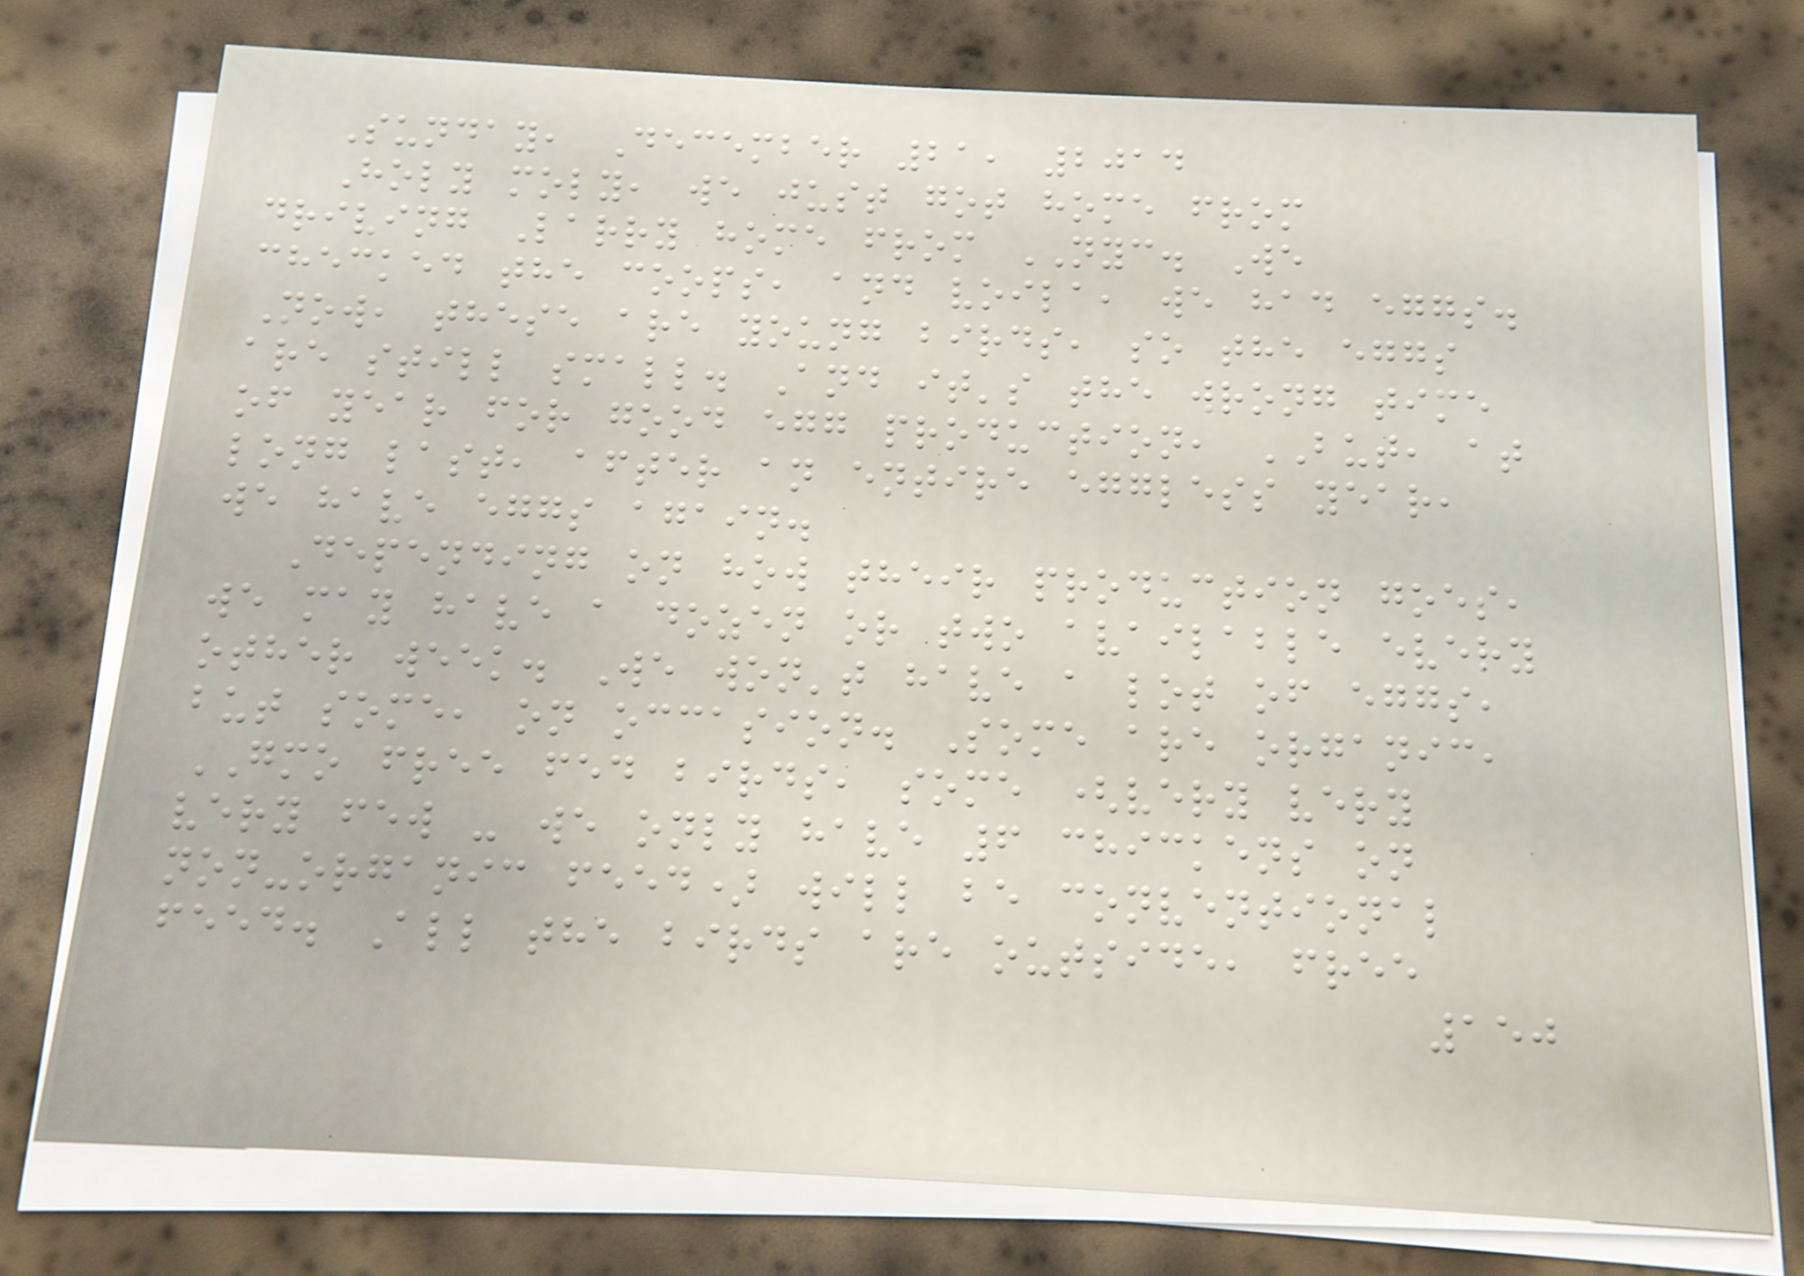Sunday, December 21, 2014
Holy moly, we just got home from
driving Larry home from NYC. We
checked the coops, and voila, we had eggs.
Now, these are young birds, so the eggs
are still small. And it's the wrong time
of year for good egg production, BUT, at
long last, after an entire eggless year,
we have eggs again.
Depending on how their production goes,
we may have a dozen or two available every
other week. We won't have a lot of eggs,
but some, on occasion. Some are organic,
GMO free fed birds, some (very very
very few - we only have 6 chickens on
non-organic feed) will be conventional
feed. All the birds are outside, free
150
